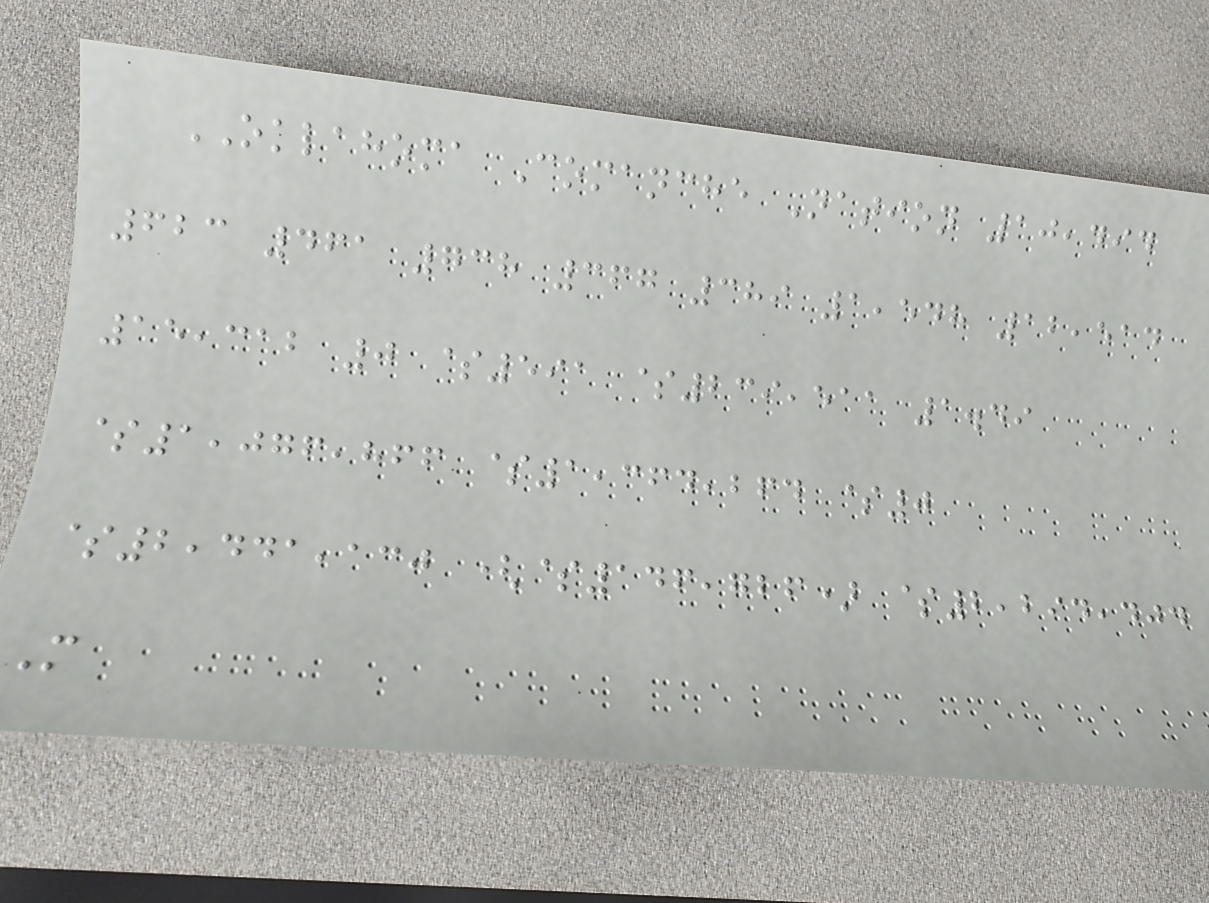OKLAHOMA Comanche Nation 10,494
623 461 738 367 389 1,548 12,514
15,312 0 $591 $239,511 1.49
$1,076,866 $1,364,264 $0
$2,441,130 ($146,726) $2,294,404
M
